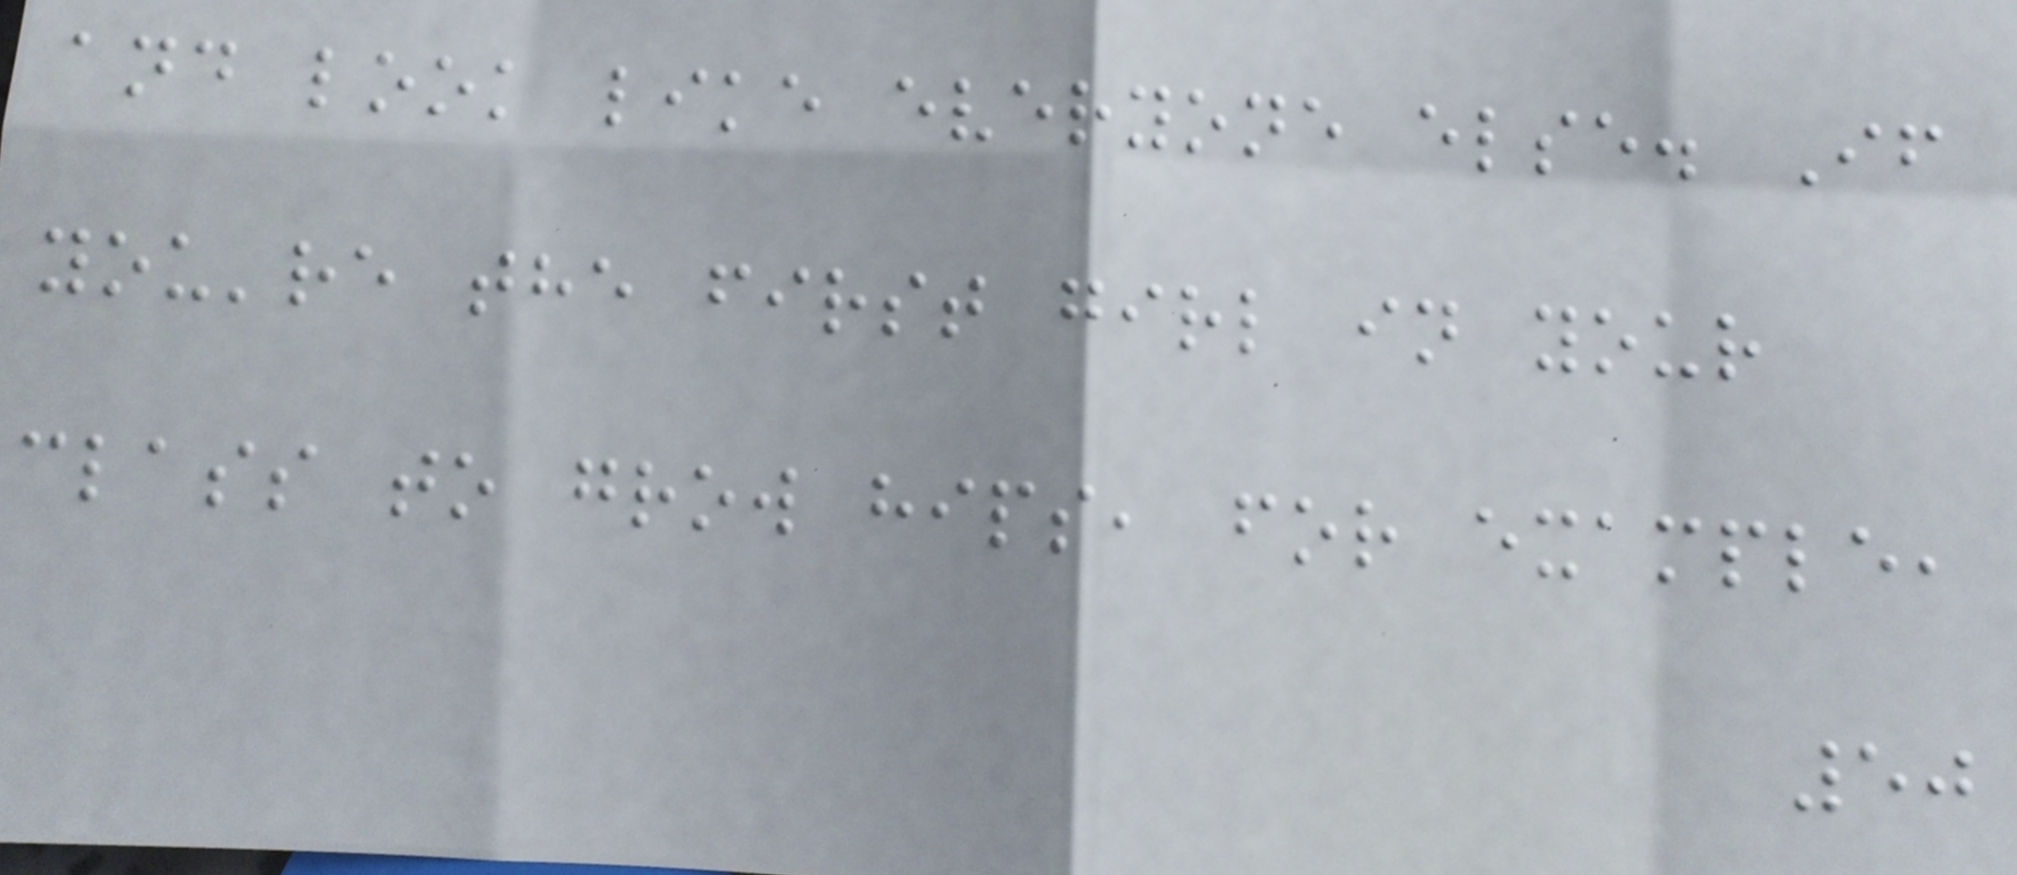and look like everyone else. If
you're the first girl in your
class to grow hips, for example,
50
